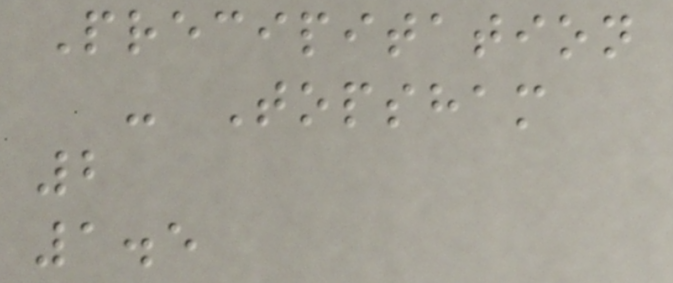Precipitation
- Topsham
2
1.5
